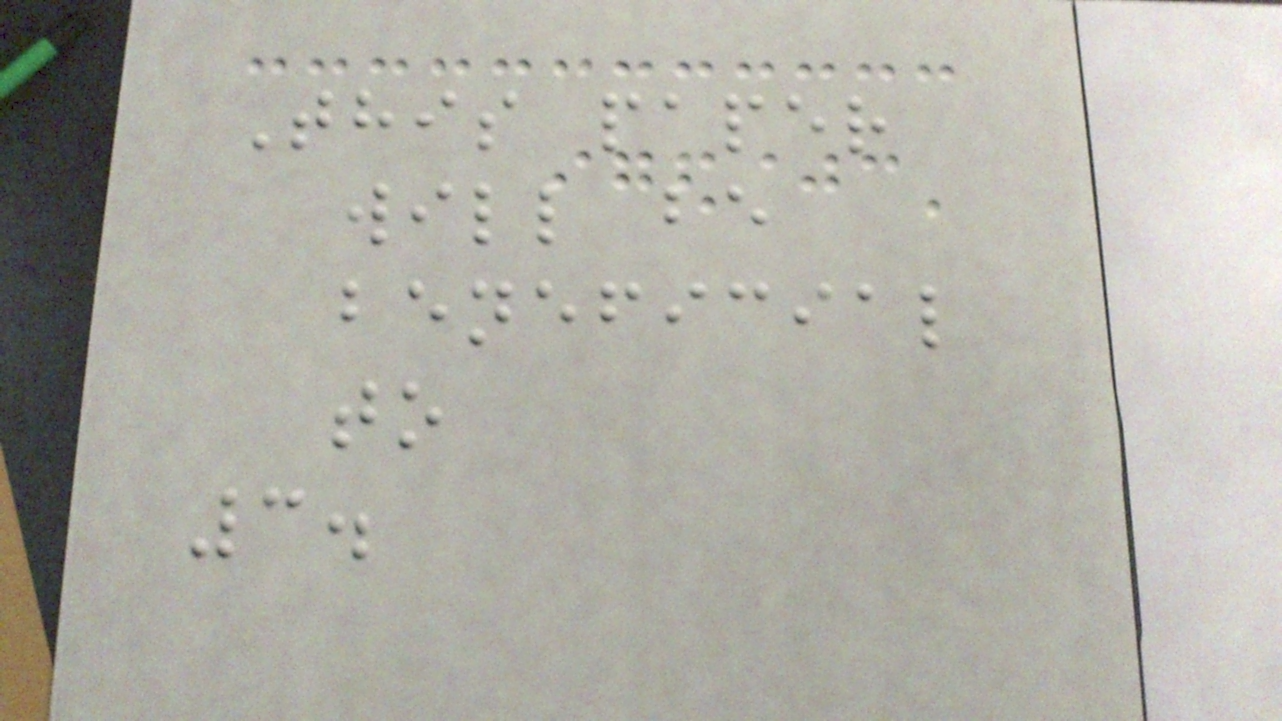This paper
will be
beneficial
to
3.
